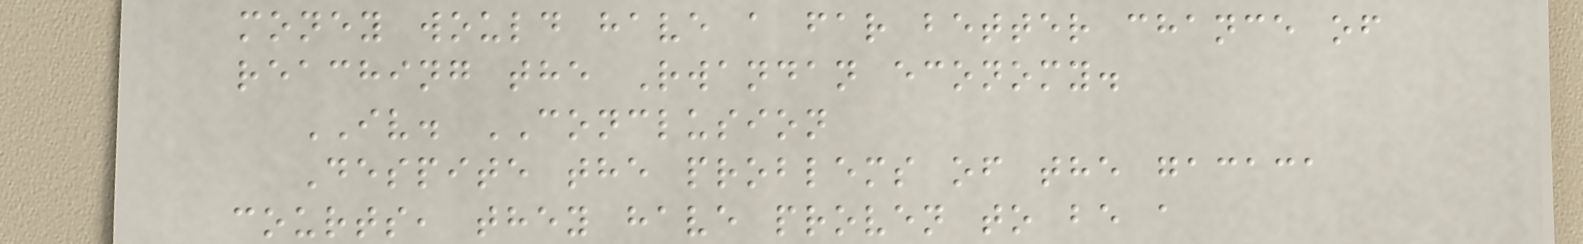money would have a far better chance of
reaching the Rwandan economy.
IV. CONCLUSION
Despite the problems of the gacaca
courts, they have proven to be a
